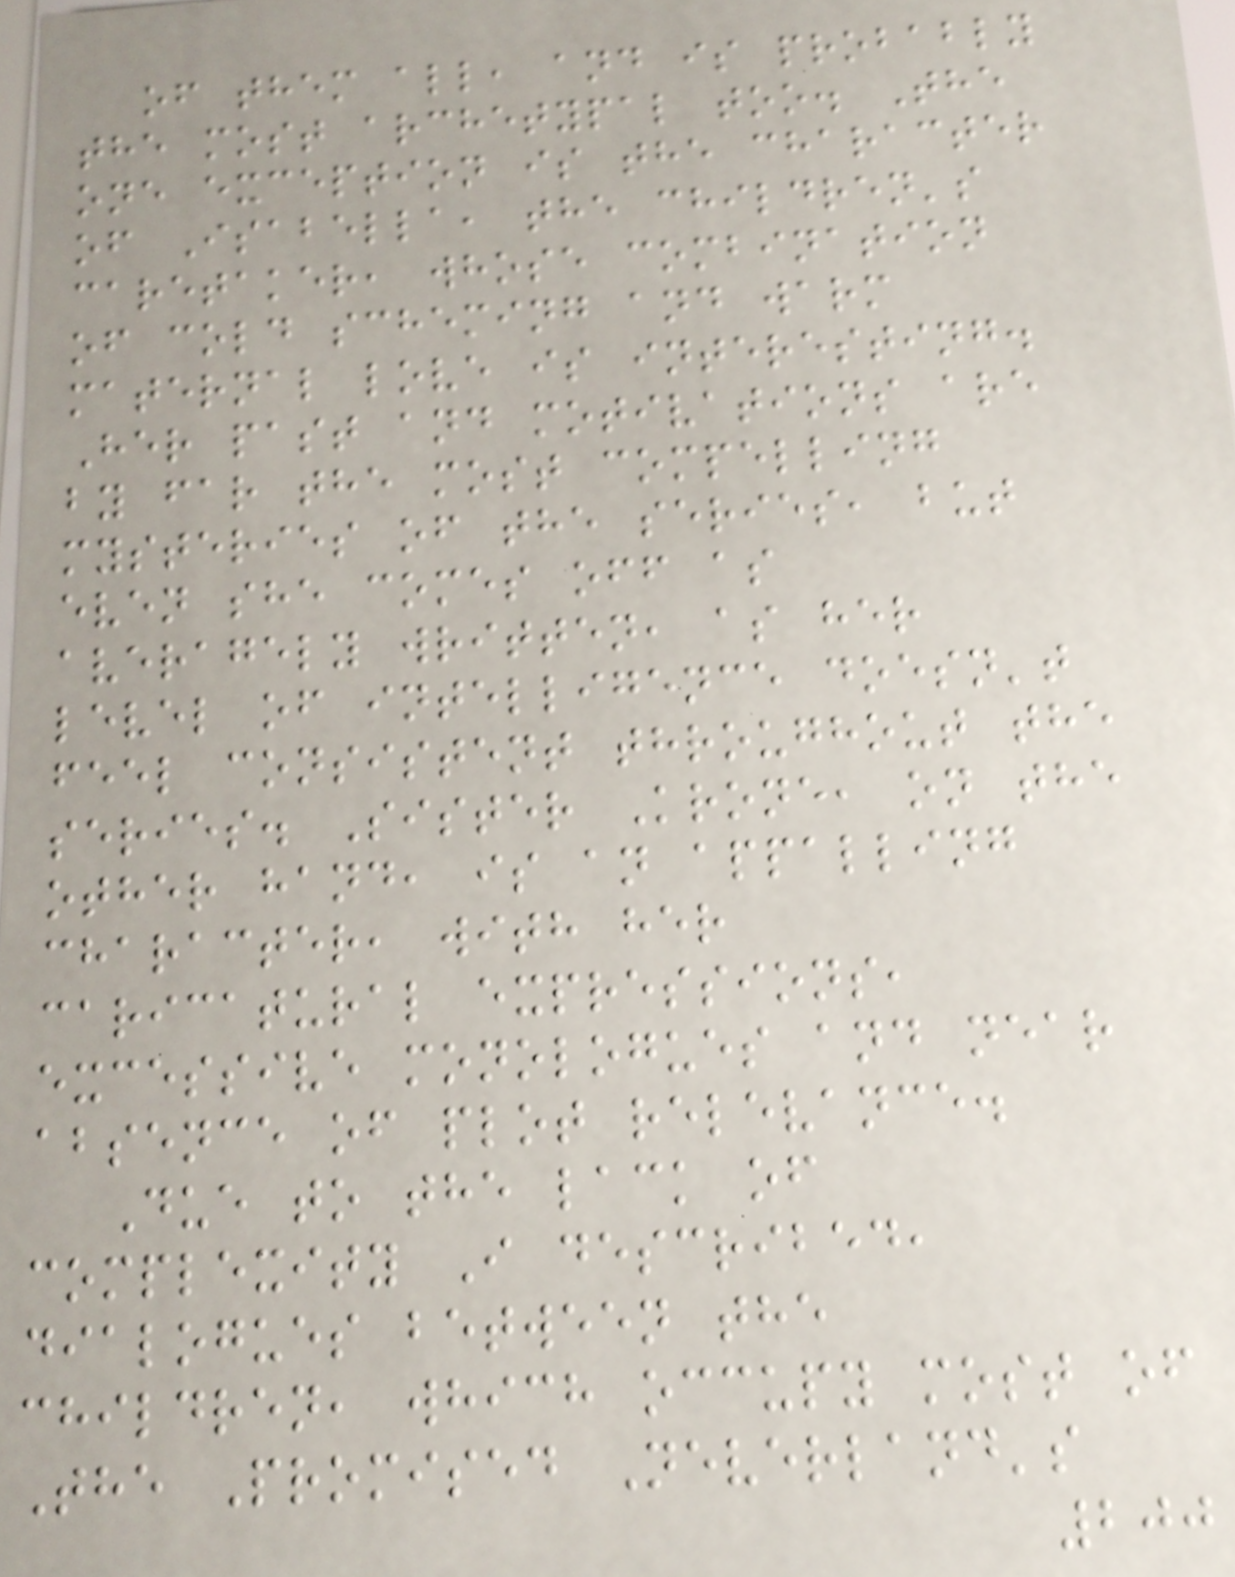of them all, and is probably
the most archetypal too. The
one exception is the character
of Isabella, the children's
caretaker, whose combination
of cold scheming and warm
maternal love is interesting.
Her past and motivations are
by far the most compelling
mysteries of the series, but
even she comes off as
averagely written, as her
level of intelligence doesn't
feel consistent throughout the
series. Sister Krone, on the
other hand, is an appalling
character, with her
caricatural expressions,
excessive monologues and near
absence of plot relevance.
Due to the lack of
complexity I described,
dialogues between the
children, which occupy most of
The Promised Neverland's
200
